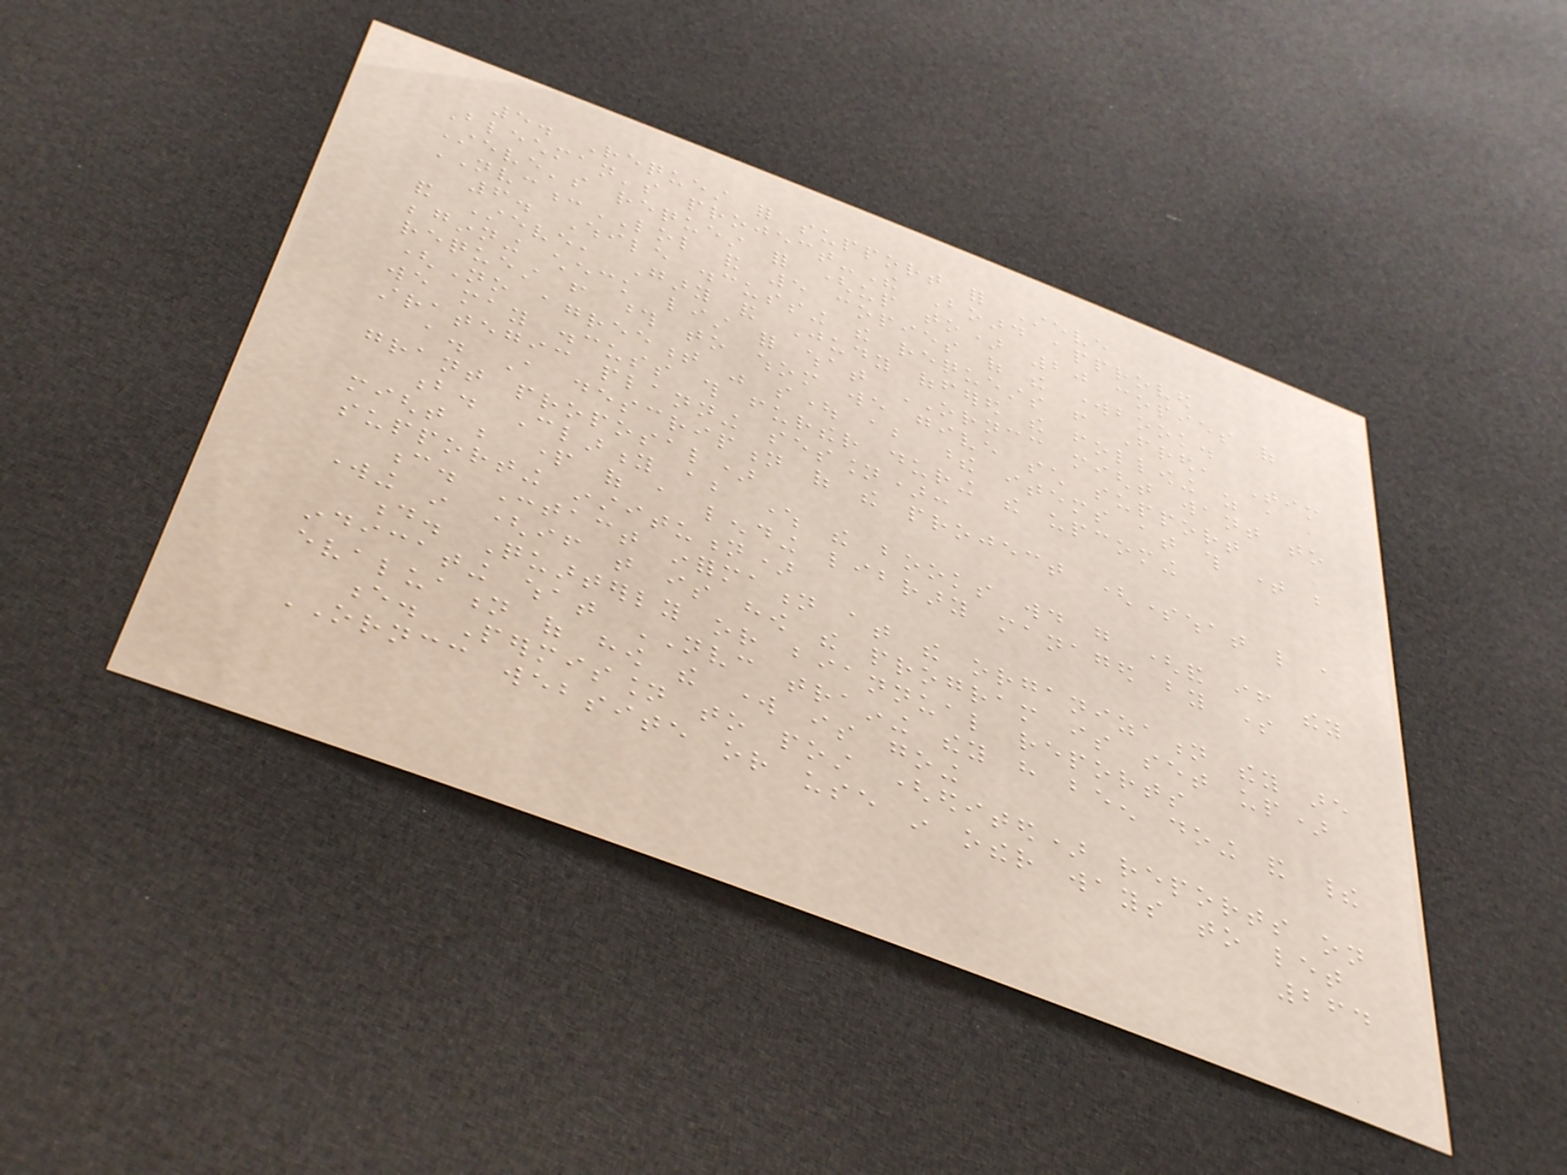5. Request for support for Steve
Blechman's project-The Board approved
Steve's request for (up to) 20 copies of
NVC:LOL and 5 copies of the workbook.
6. While discussing the requests from Fred, Tim
and Steve, Gary and Judy offered the following as a
beginning check list for what ORNCC might want to
request from those to whom we give such support
(No agreement was sought about these items at this time but
we may discuss this further during the upcoming
strategic planning session):
a. A description of the project (somewhat like a
grant proposal)
b. Clarity about where the books would go (and if they
might be part of a lending library managed by some
supporting institution)
c. Contact information at the organization they are
working in (if that is how the program is set up)
d. Quarterly or biannual reports
indicating what NVC training they have been doing and their
evaluation of how the work is going
e. Permission to post (edited) reports on
ORNCC website or use in other ways to let
264
